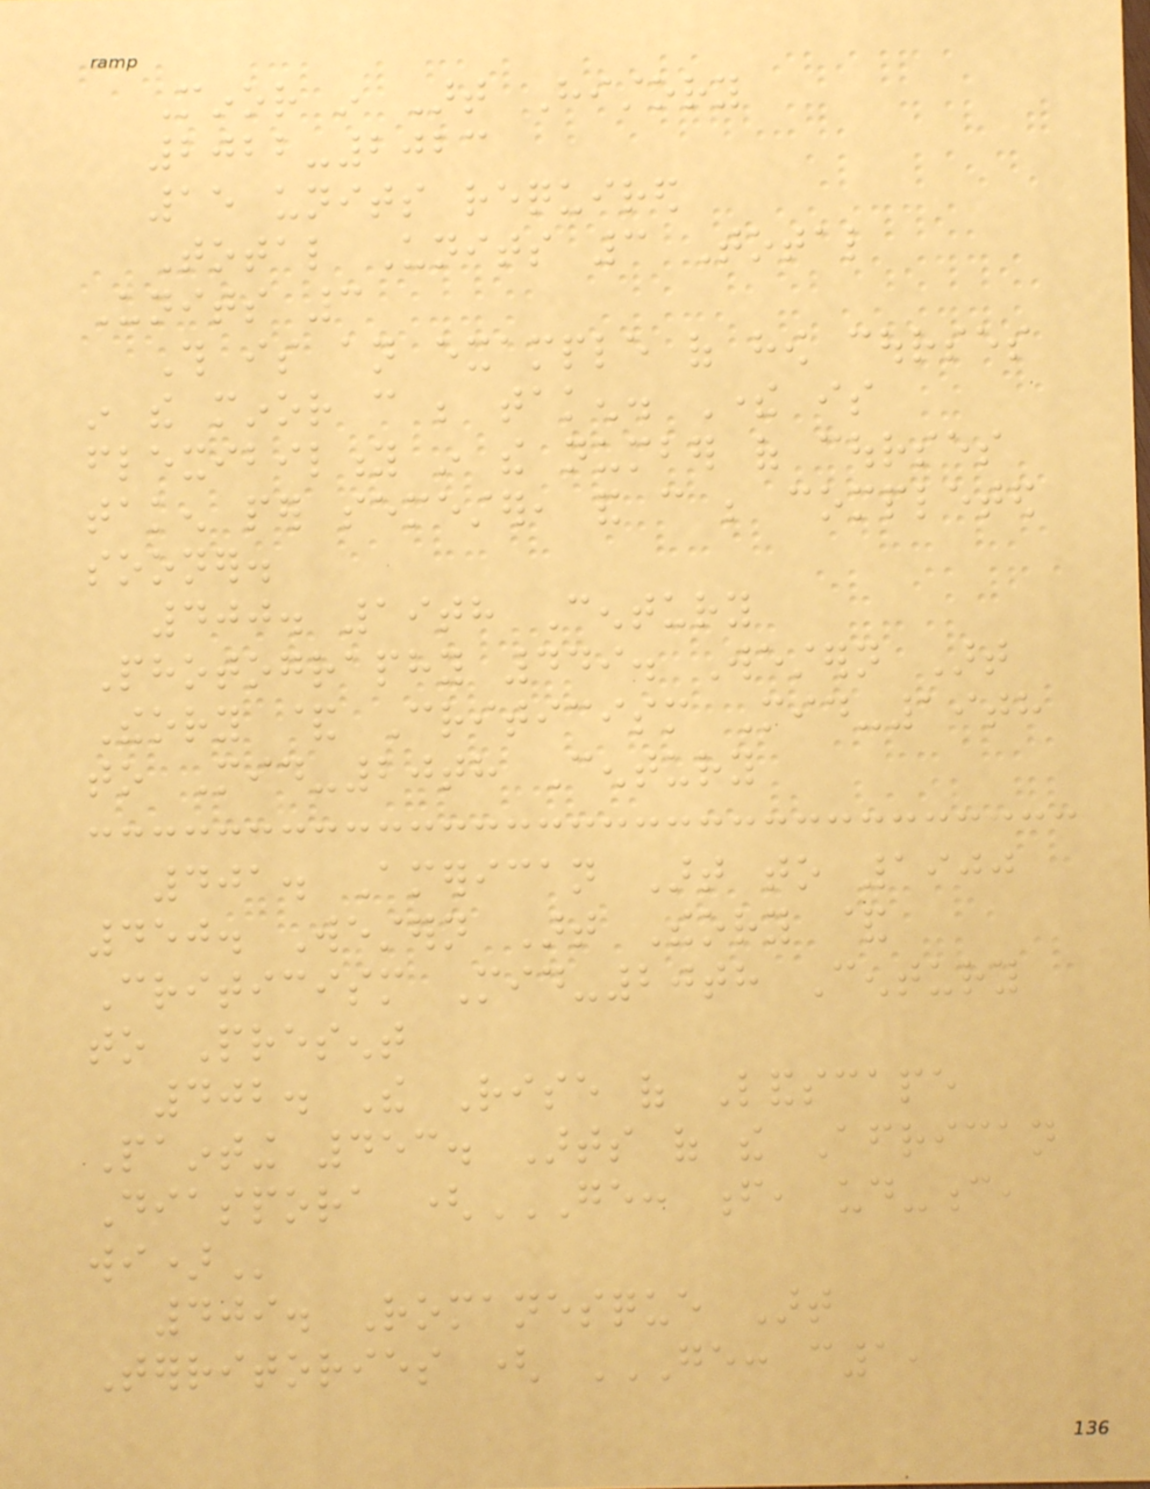Minor in Art History
2022-2023
15 units required
Total Units 3 Total
Units 3
This is an example of how courses
in the minor can be taken. There is
flexibility in the number of courses
taken per semester, and can be completed
sooner.
400. 19th Century
Photography 449. Western Art
Theory & Criticism Mid-19th
to Mid-20th Century
401. American Art to 1900
450. Western Art Theory &
Criticism Mid-20th Century
to Present
402. The Rise of Landscape
Painting 453. Arts of the African
Diaspora (GE: F, UD-C,
WI)
409. Romanesque Art
Territories ( GE: C1,
